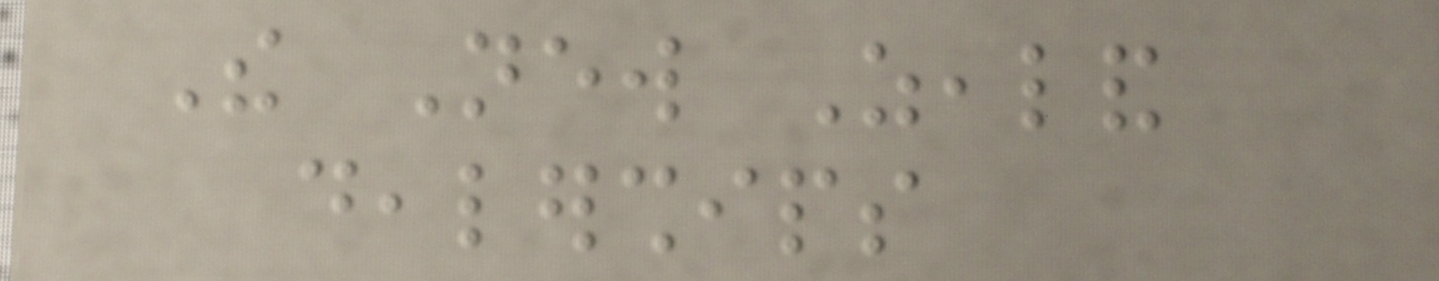The New Zealand
dealerships
